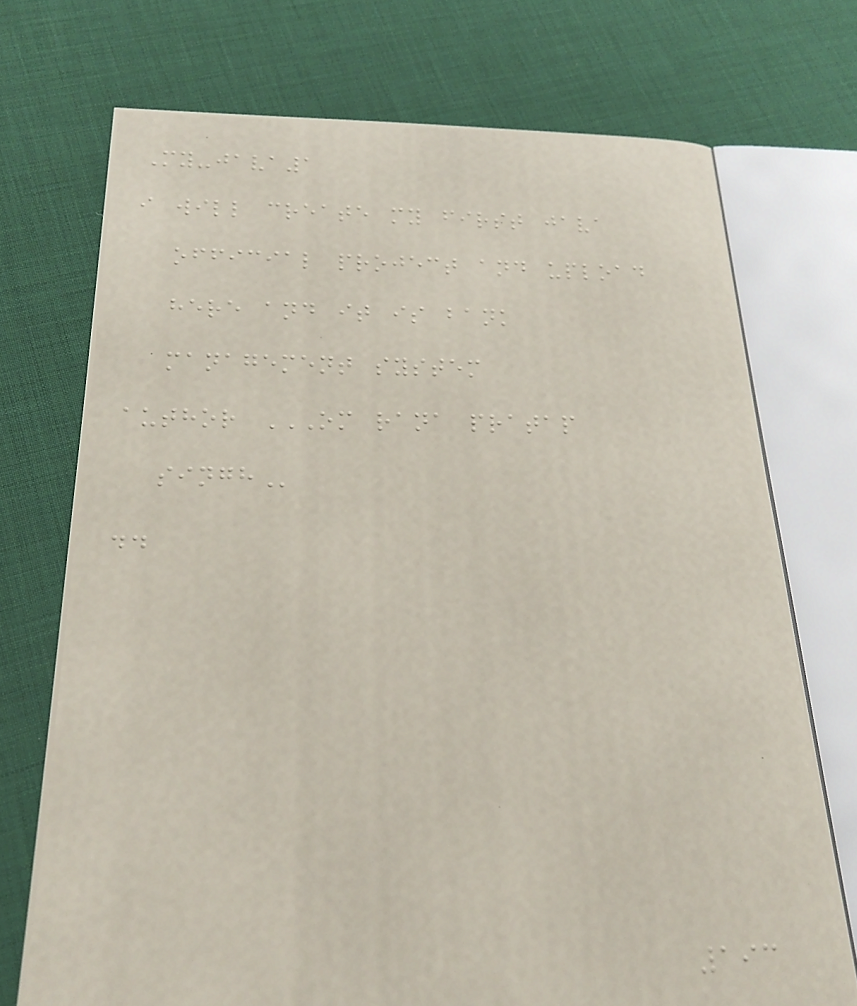My-java1
i will create my first java
official project and upload
here and it is bank
management system
author OM RANA PRATAP
SINGH
..
193
